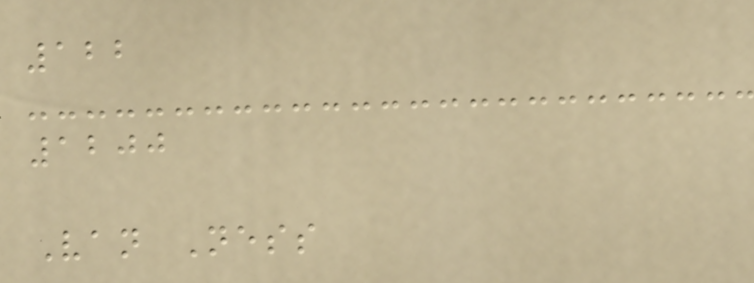122
1200
Van Ness
